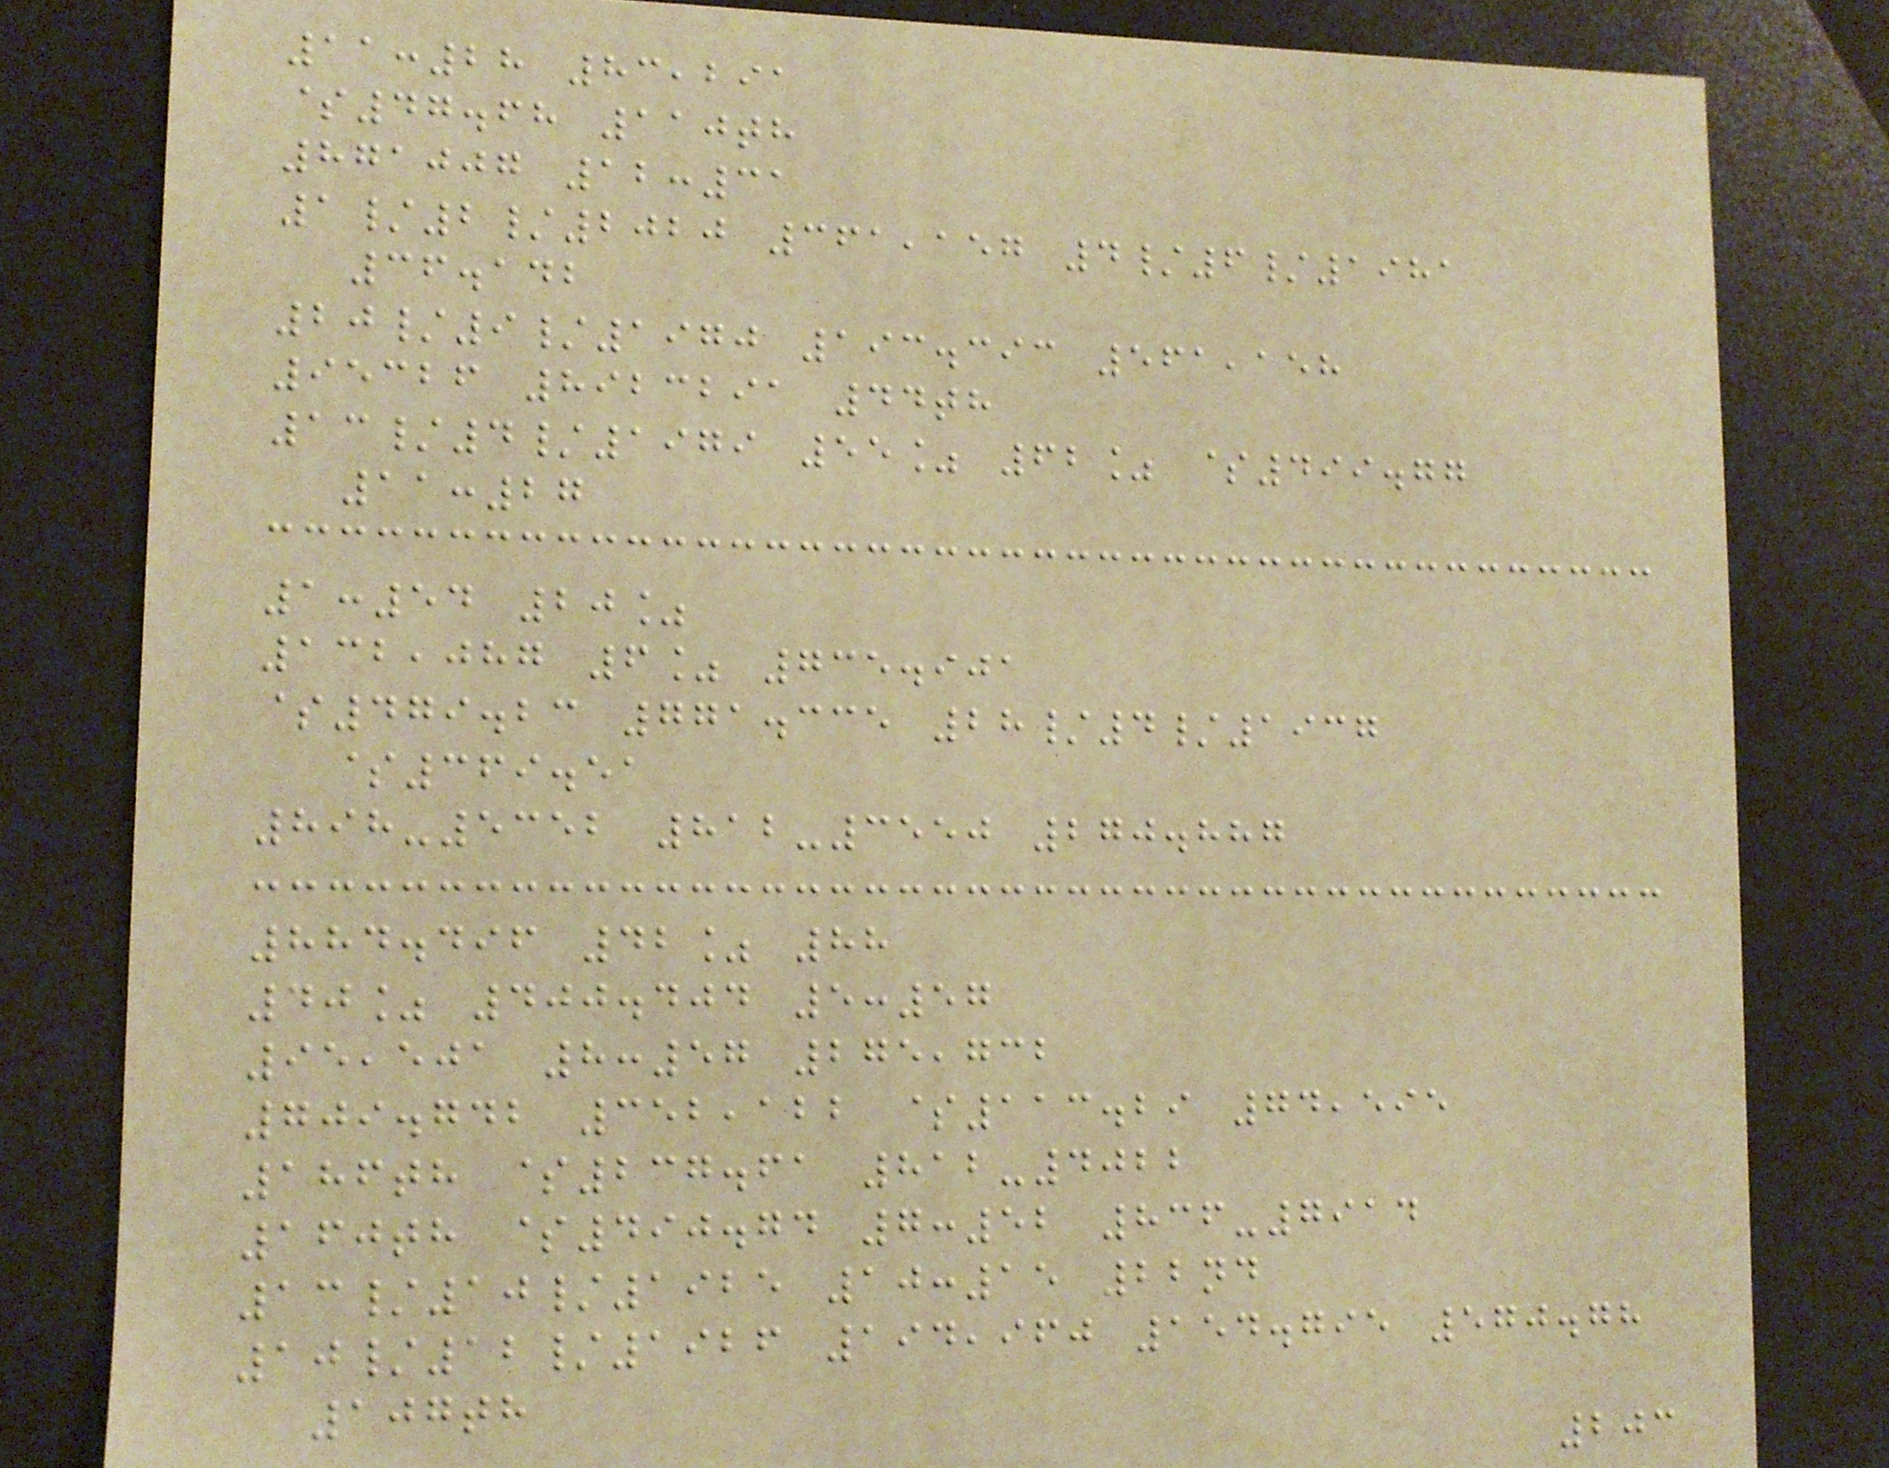11:28 83,291
$47.68 110th
871007 12:31
1/2/2020 361,157 4/6/1981
36.142
20/9/1970 193.393 561,158
95326 8923291 44th
13/4/1979 55% 62% $499.77
11:27
1:54 20%
132,087 6% 735.901
$479.23 771.335 28/4/1937
$369.51
898-5352 812-3550 270.887
884.496 42% 88
40% 400.404 5:57
95,501 8:57 275,732
709.742 352,122 $113.29 74,595
186th $237.61 812-4022
160th $490.74 7:52 836-7914
13/10/1925 10:15 22nd
10/12/1926 194,960 154.795 570.78
107th
203
